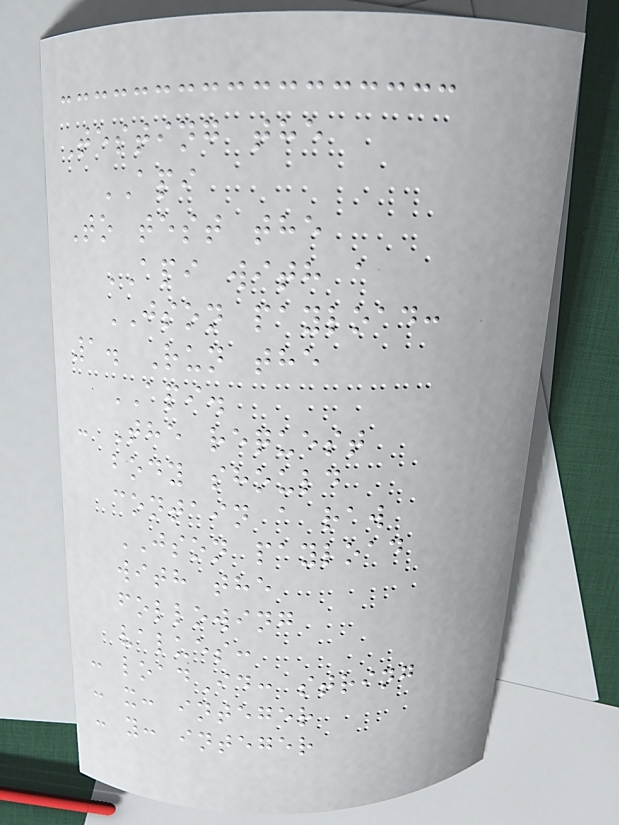Testing the
API
To test the
API with a
JSON payload:
1. Run the
API.
- The request
body should
contain a raw
JSON payload
with the
following
values:
- loadId: string
- x: integer
- y: integer
